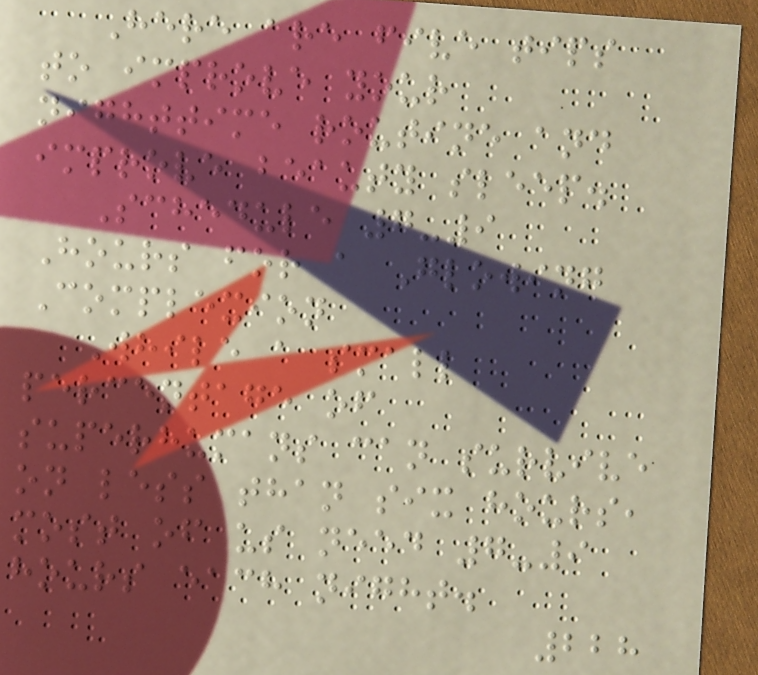Here are five tips
to improve your
nighttime routine and
improve beauty sleep.
Schedule 7-9
Hours for a Glowing
Complexion
While a small
percentage of
superhumans can survive
on less than six hours,
most of us need 7-9
hours each night.
228
